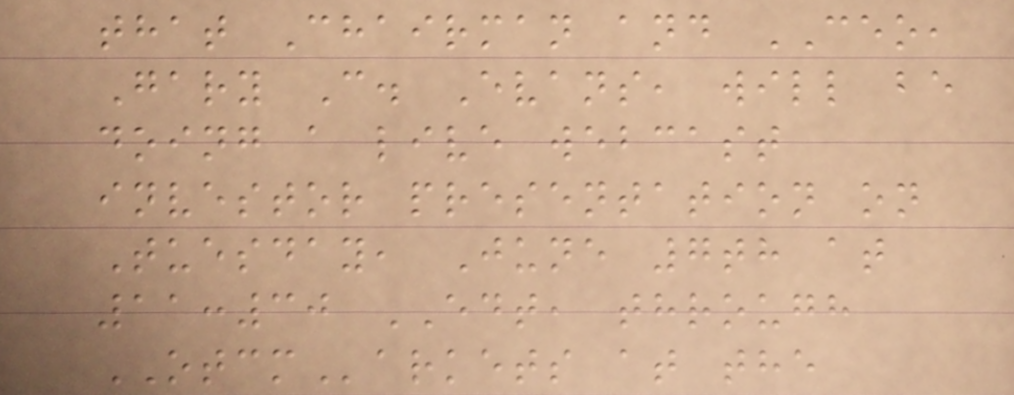that Chairman and CEO,
Gary C. Evans, will be
doing a live webcast
investor presentation on
Tuesday, June 7th at
11:30 EDT, through
OTCMarkets at the
